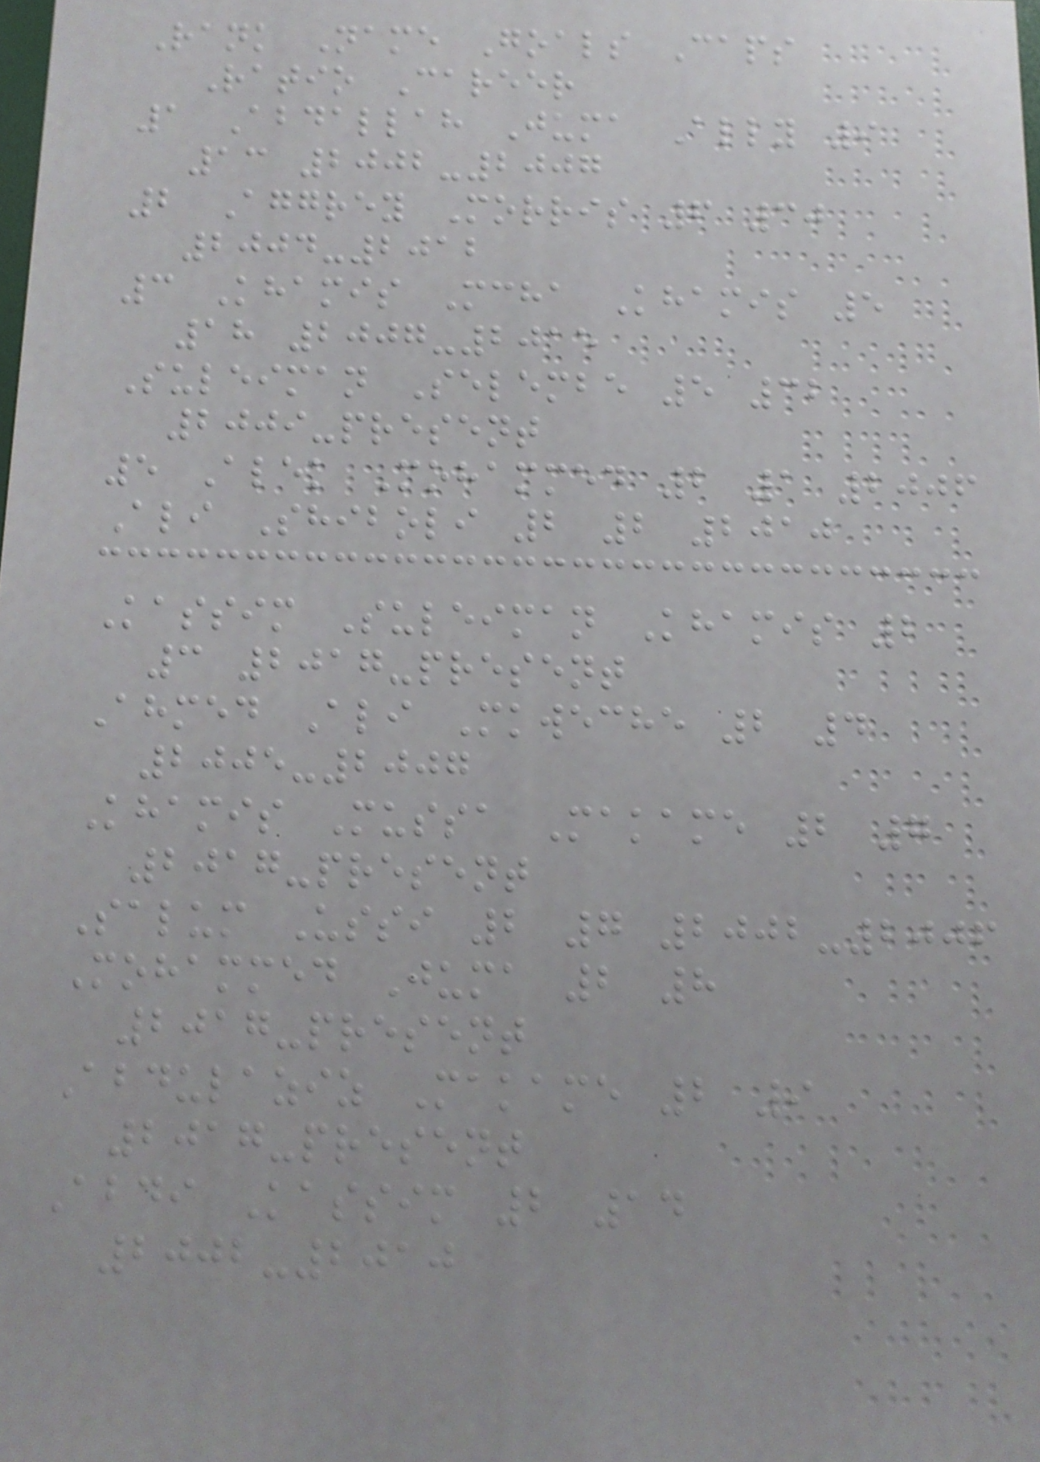Rank Name Goals Caps
Ratio Career
1 Abdallah Juma Ally 9
13 2002-2007
2 Aggrey Morris 6 30
2004-2012
3 Khamis Mcha Khamis 5
18 2007-2015
Suleiman Selembe 5 32
2009-present
5 Alek Mohammed 2 1 2006
Ali Shiboli 2 2 2010
Kassim Suleiman Khamis 2
3 2017-present
Ahmed Ali Mkweche 2 4
2005-2007
Khamis Mussa Makame 2 7
2017-present
Salum Ussi 2 7 2002-2006
Mohammed Juma 2 8
2017-present
Abdulaziz Makame 2 9
2017-present
Abdi Kassim 2 14
2002-2010
